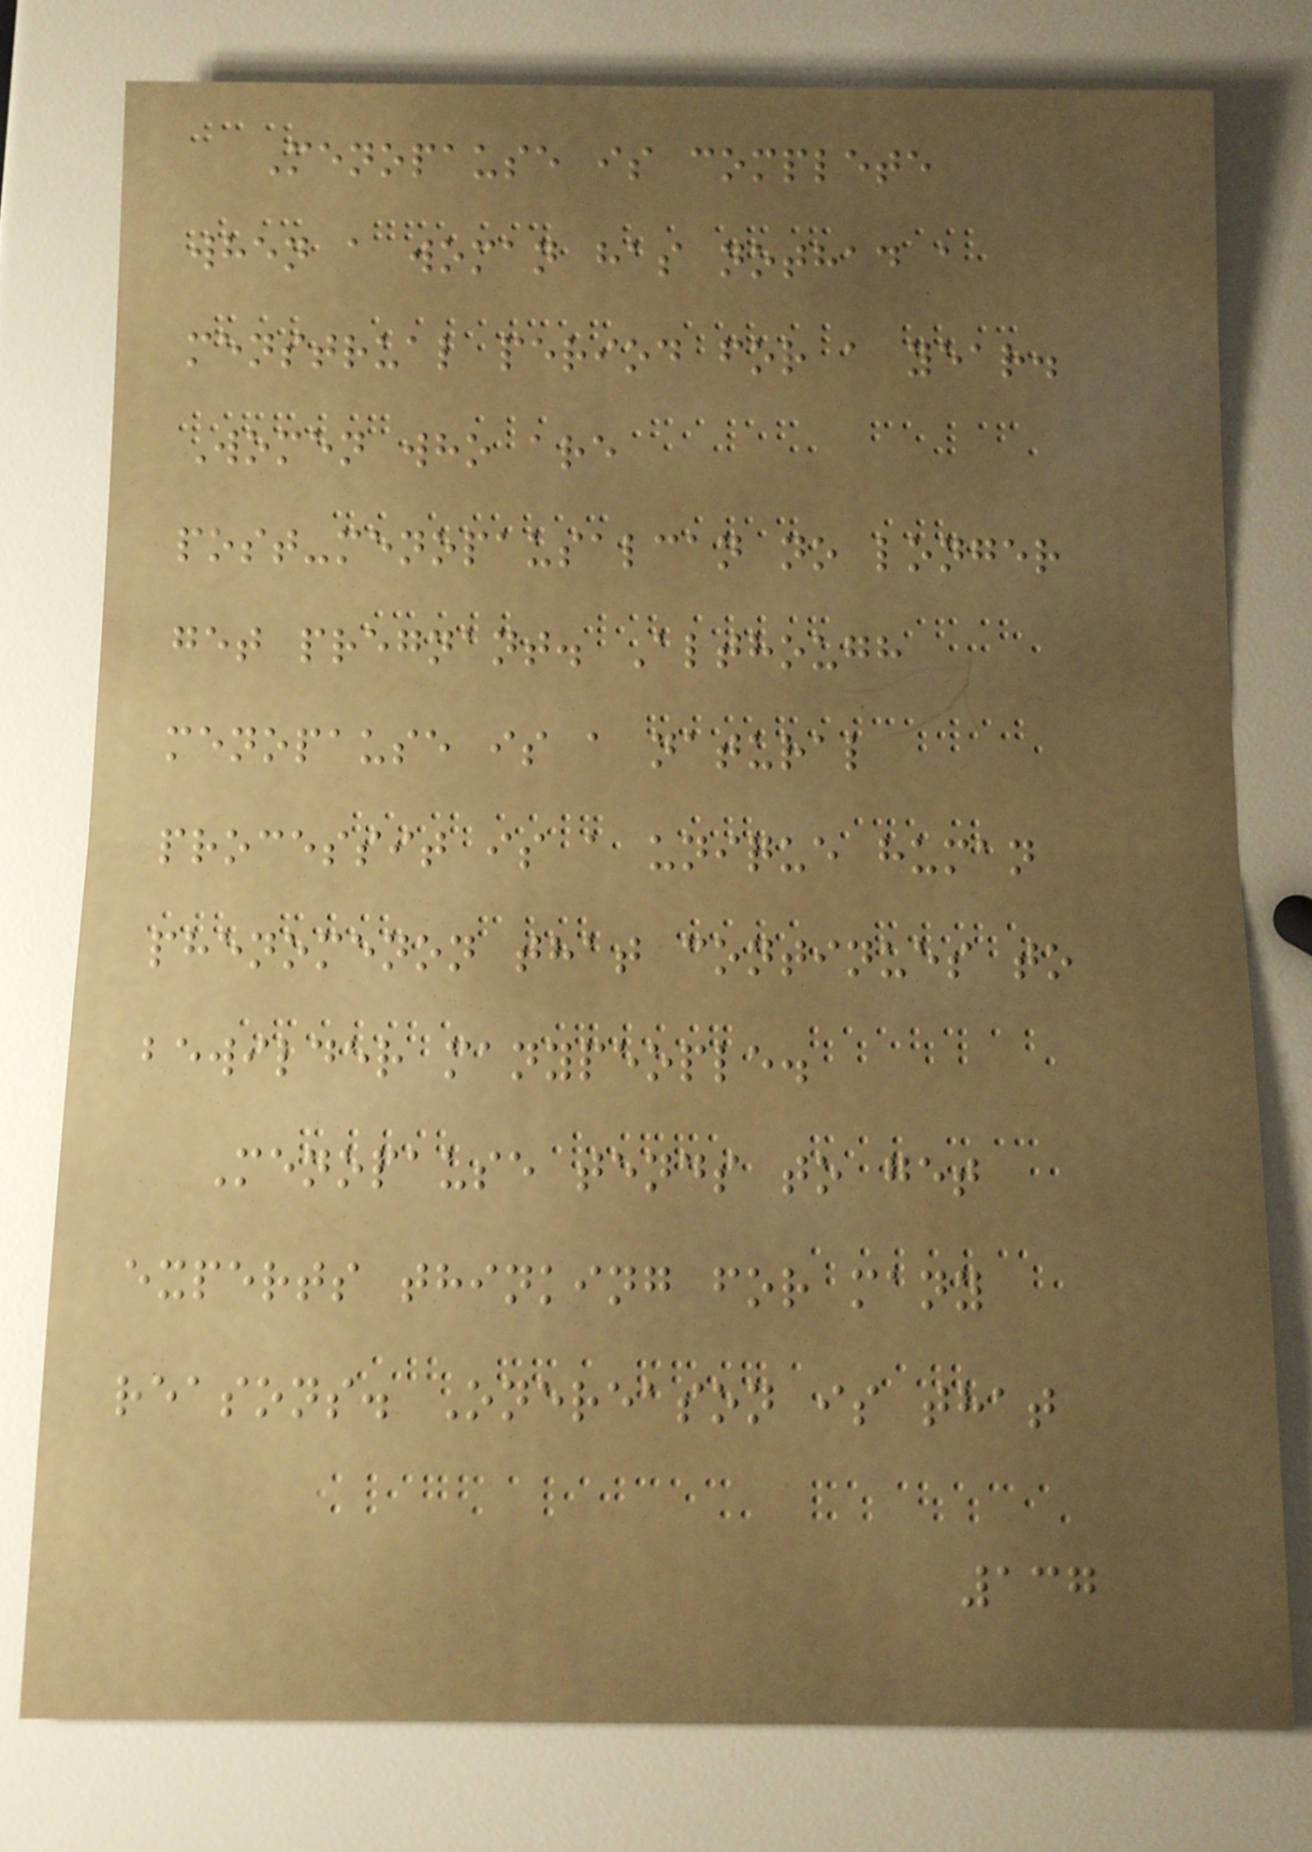Menopause is complete
when a woman has nothad a
menstrual period for a year.
Women who are
post-menopausalcan no longer
get pregnant. Although
menopause is a natural
processit is a unique human
phenomenon that continues to
bewilder manypeople.
Menopause tends to get
experts thinking for many
reasons. Onereason is that
137
